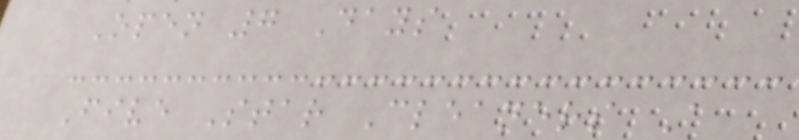Open 7 Days
Five Star Cleaners A
